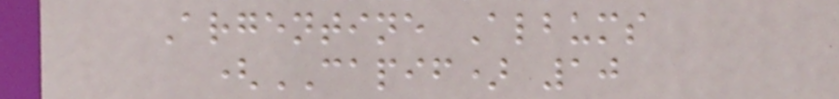Argentine Albums
(CAPIF) 10
